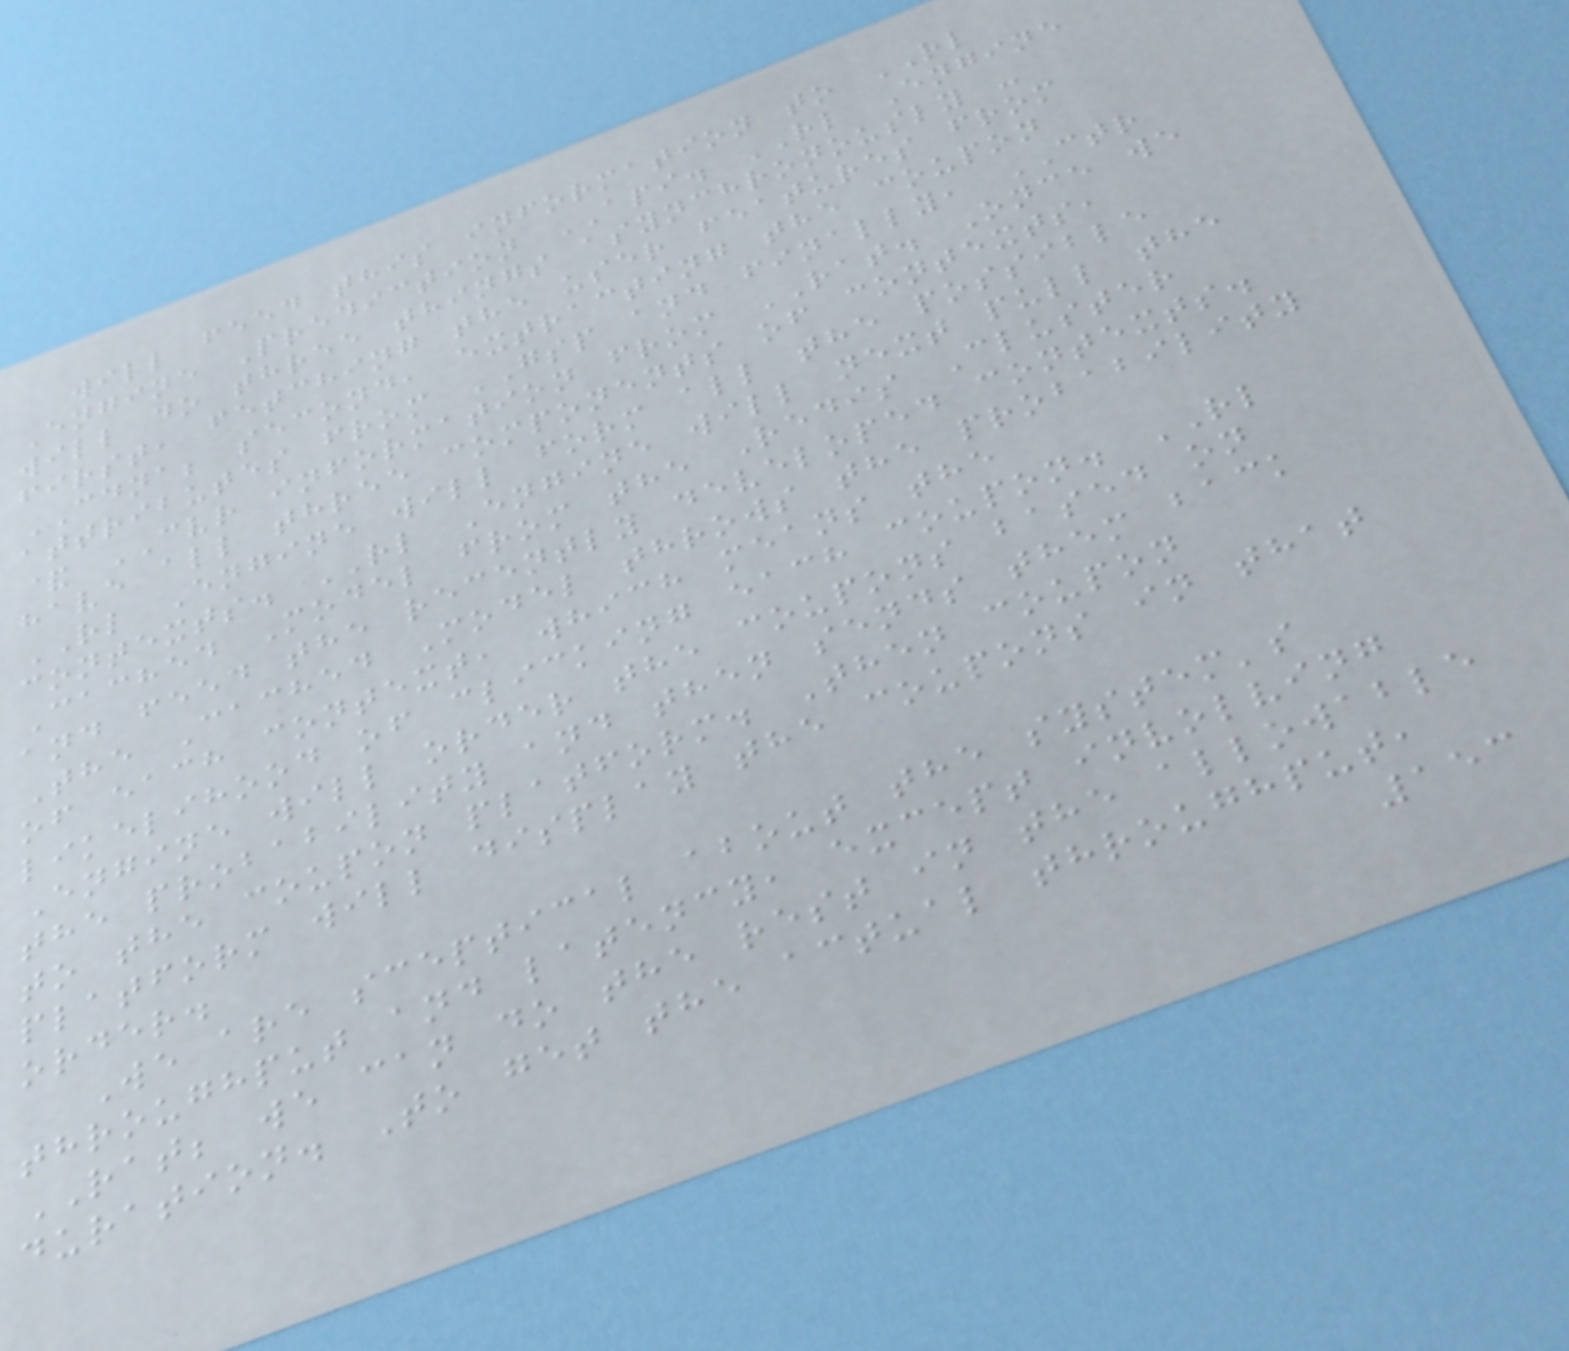will feed this information to RL
Engine Prediction API. RL Engine
will do three things asynchronously -
first, fetching the user features from
CDNA; second, extracting the coupon
attributes from GSP and finally, CTR
& CVR information from RAT. Once we
have all three components of contexts,
RL Engine will form all the possible
contexts. RL Engine will next pull the
Cached Model from the Redis Cluster
and feed the recently developed contexts.
The Cached Model throws the probability
of each context, which means the
likelihood of clicking each coupon. RL
Engine will order the coupons based on
the probability and then sends them back
to the coupon platform. Then coupon
platform will display the coupons in that
order.
We are sceptical about the system's
throughput and latency, except involving
RAT; we can do the rest in the allowable
duration. To get the actual throughput,
153
